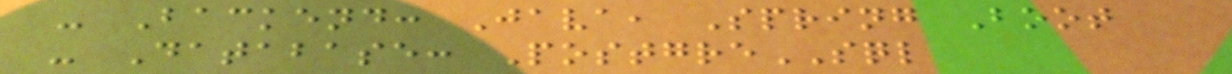- Backend: Java, Spring Boot
- Database: PostgreSQL
